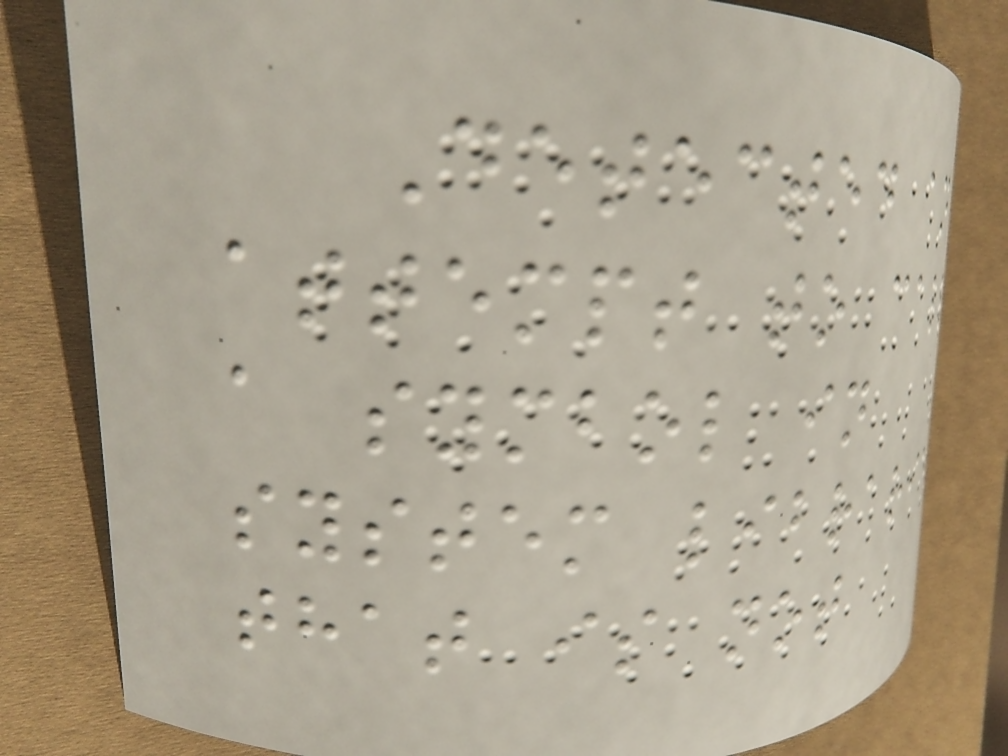Detected an
attempt to call
a symbol in
system libraries
that is not
